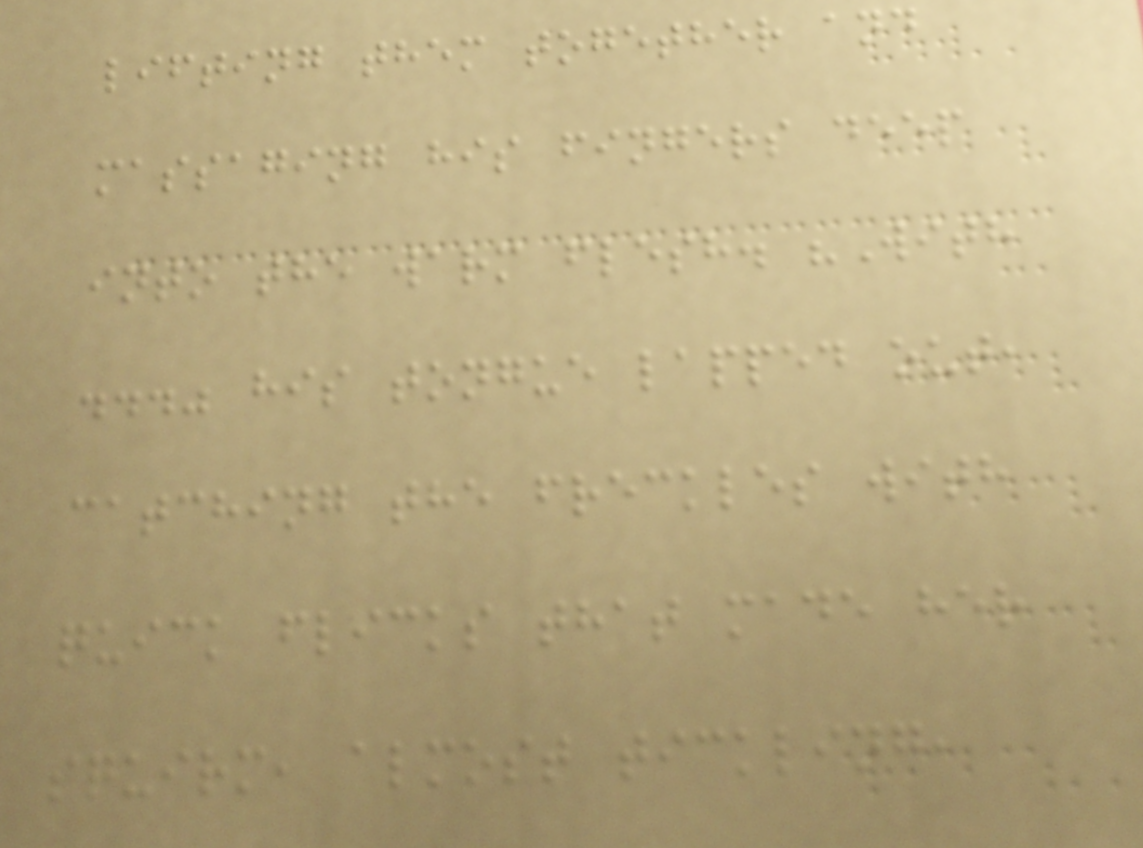lifting them together and
massaging his fingers deep
into the warm flesh. "With
..." his tongue lapped out,
catching the freckles with
quick flicks that made her
squirm, almost tickling,
